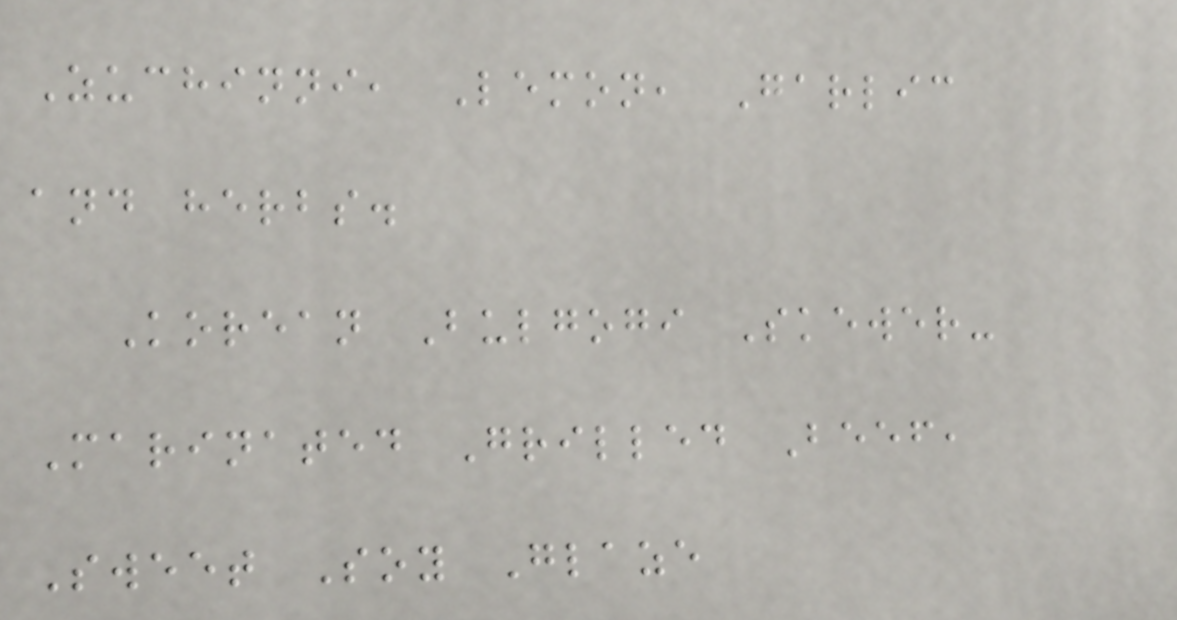Zuchinni, Lemon, Garlic
and herbs.
Korean Bulgogi Skewer-
Marinated Grilled Beef,
Sweet Soy Glaze
